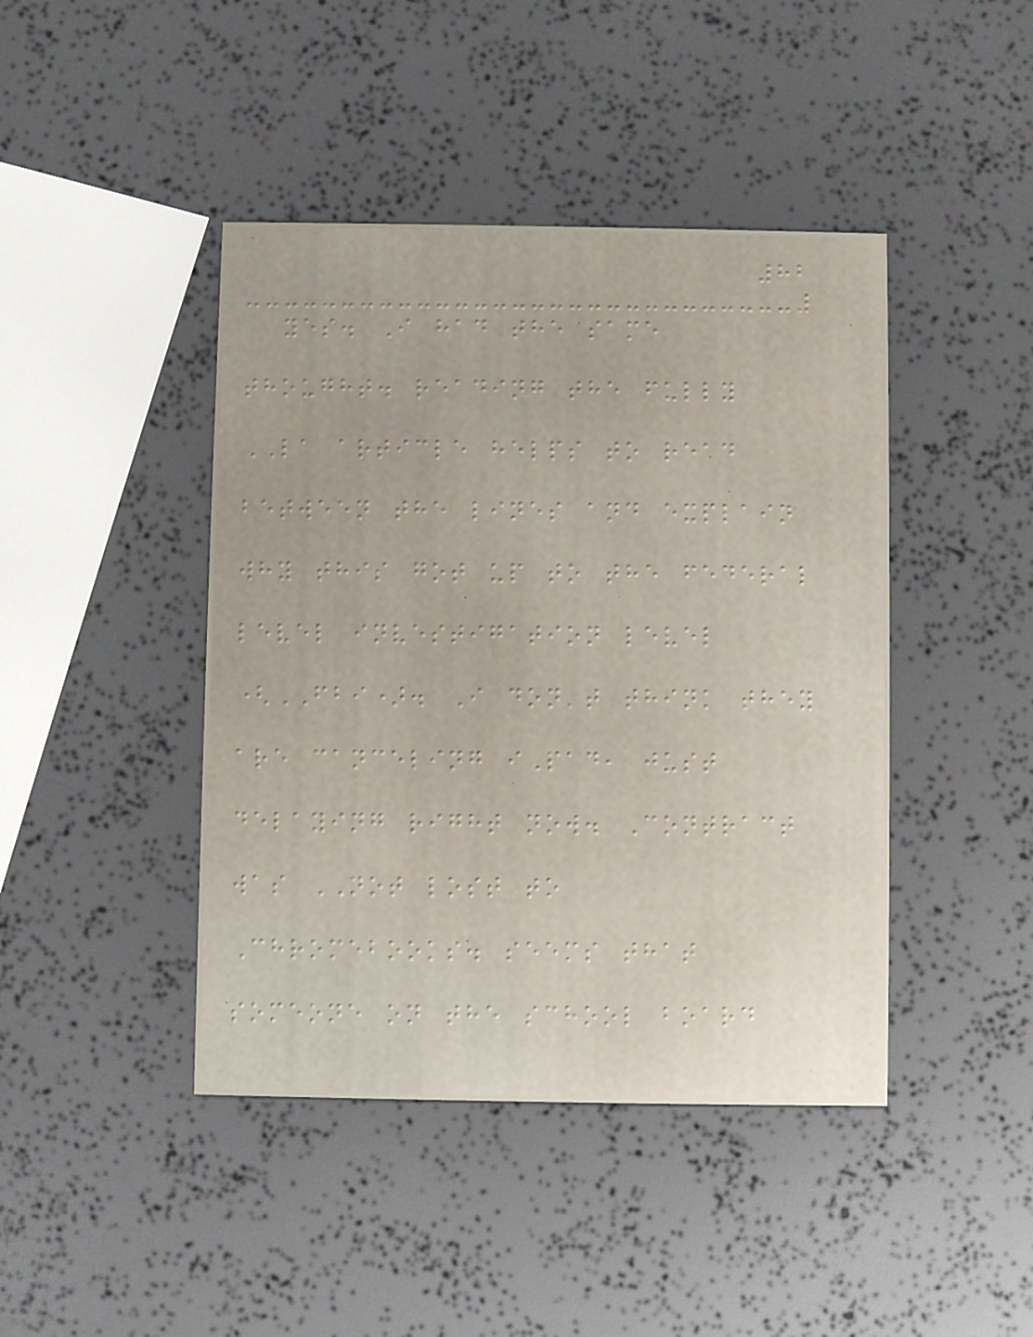82
yes. I had the same
thought. reading the fully
LA article helps to read
between the lines and explain
why this got up to the federal
level investigation level
(FBI). I don't think they
are canceling iPad, just
delaying right now. Contract
was NOT lost to
Chromebooks. seems that
someone on the school board
